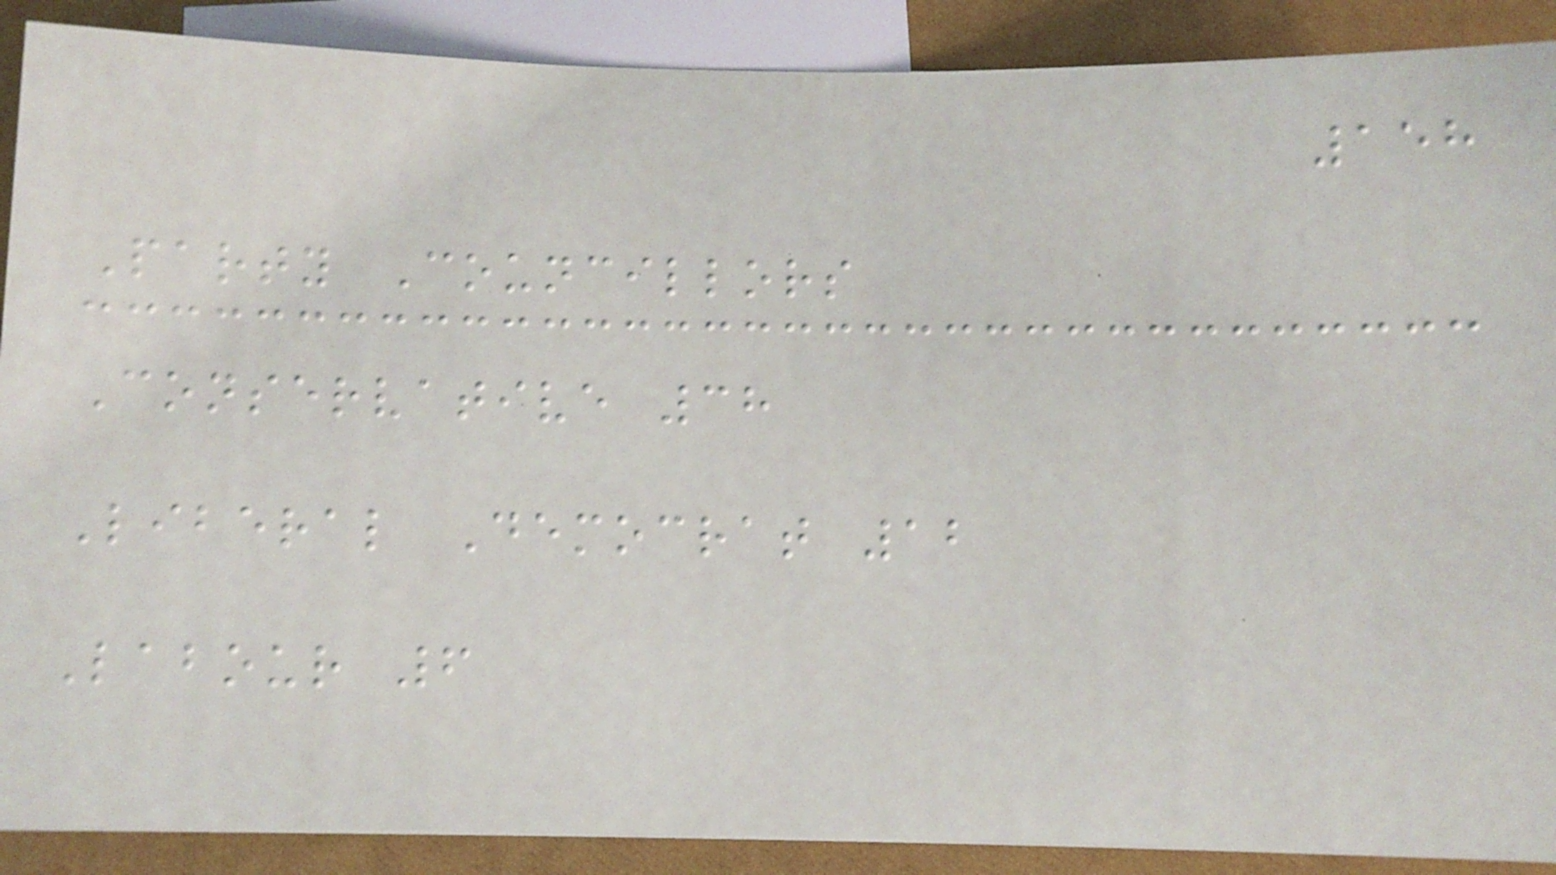158
Party Councillors
Conservative 38
Liberal Democrat 12
Labour 6
